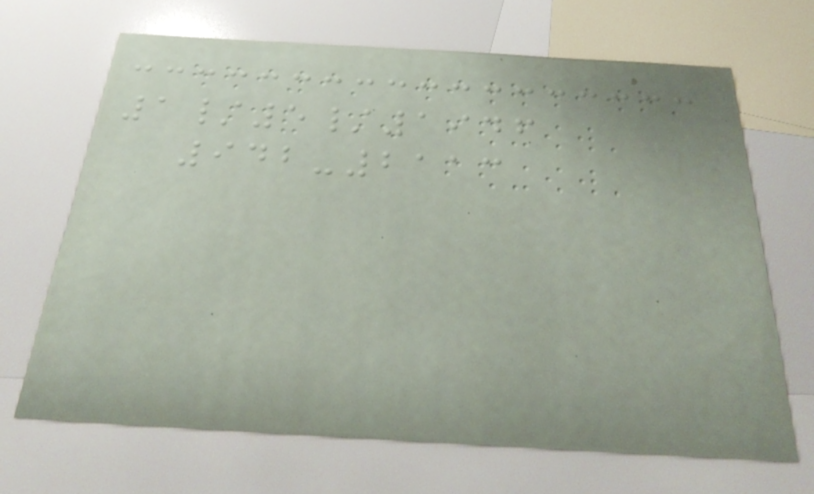1/5/1946
942-2113
